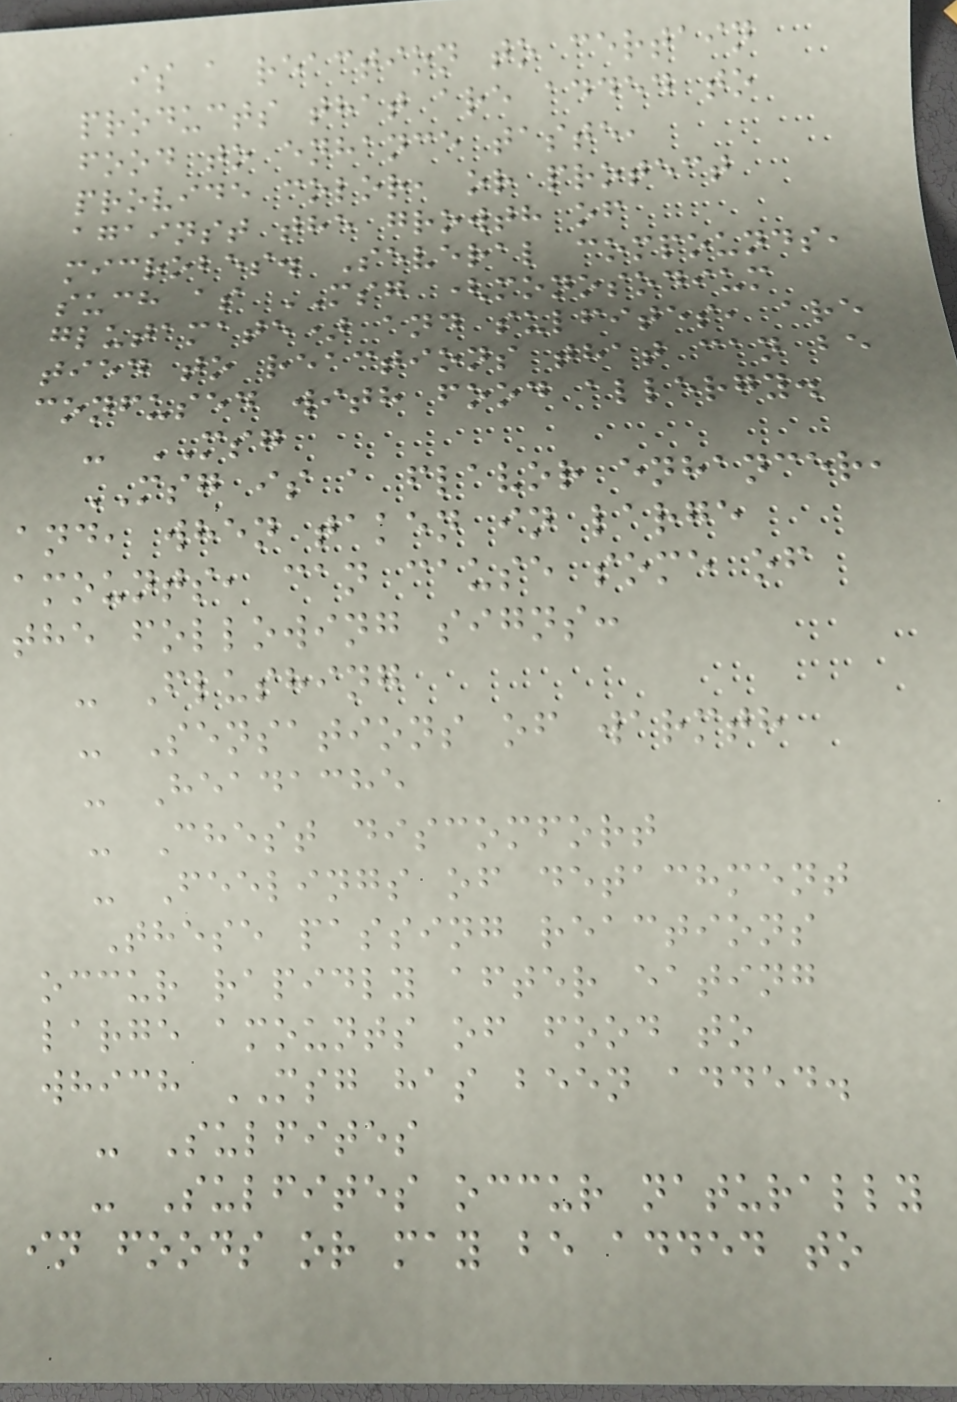is a reaction to certain
products that are added to
food to enhance taste,
provide color, or protect
against the growth of
microbes. Several compounds,
such as MSG (monosodium
glutamate) and sulfites, are
tied to reactions that can be
confused with food allergy.
- MSG
MSG is a flavor enhancer,
and, when taken in large
amounts, can cause some of
the following signs:
- Flushing
- Sensations of warmth
- Headache
- Chest discomfort
- Feelings of detachment
These passing reactions
occur rapidly after eating
large amounts of food to
which MSG has been added.
- Sulfites
- Sulfites occur naturally
in foods or may be added to
